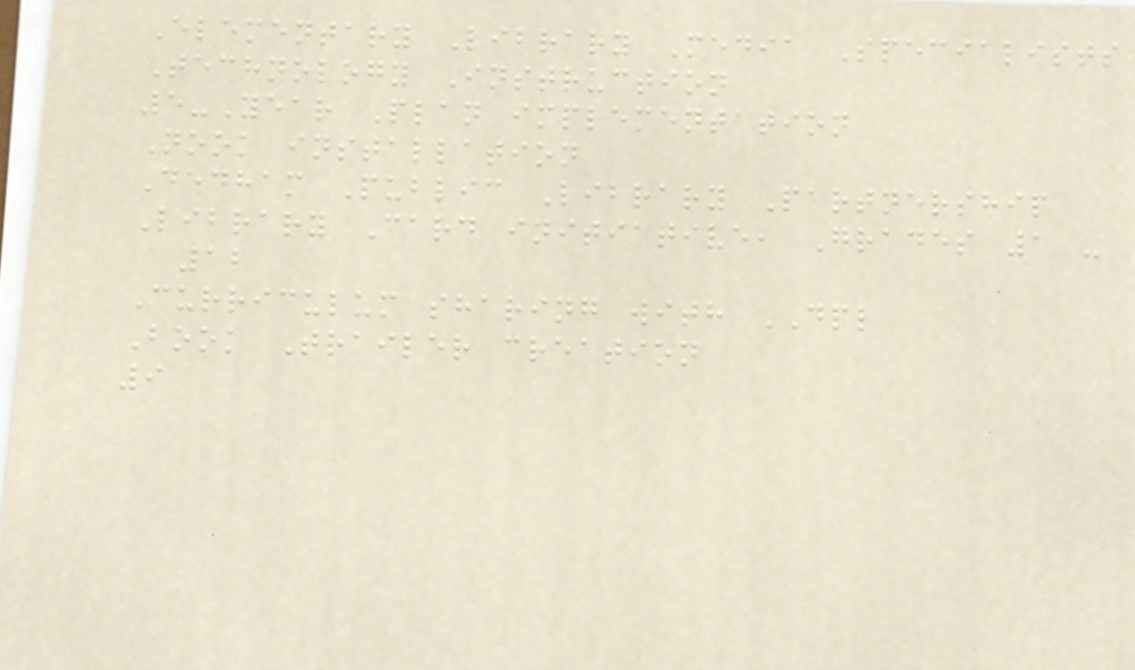Elementary Library Media Specialists
Technology Instruction
5-Year Plan implementation
Nook installation
Dedham Public Library Partnership
Library Card initiative, Grades 1 -
12
Curriculum sharing with DPL
Book Trailer creation
9
